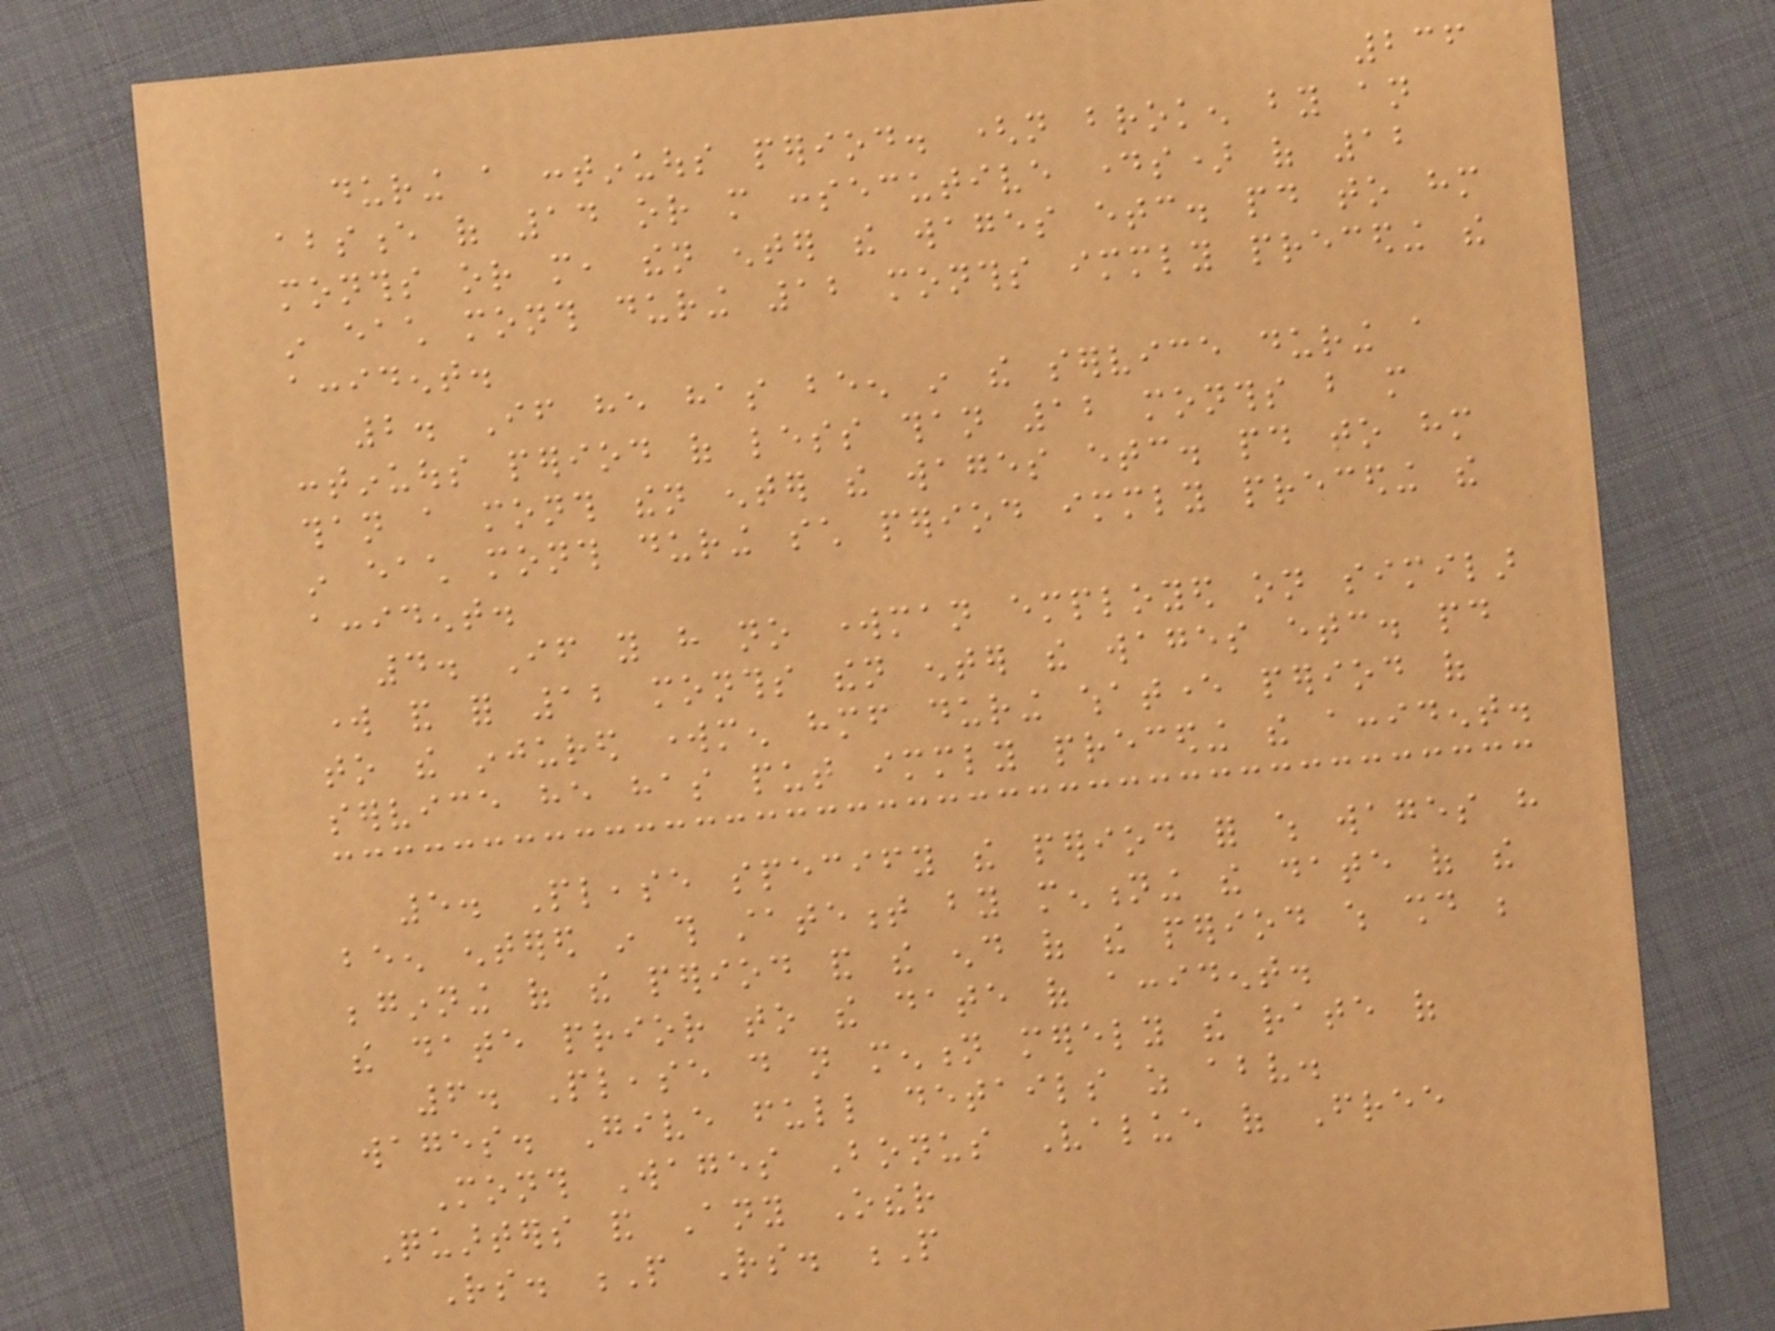236
during a continuous period. (not broken by an
absence of 14 or more consecutive days) of 12
months or more, then enter the wages etc. paid to him
in each month during 12 months immediately preceding the
accident.
2. If he has been in the service during a
continuous period of less than 12 months but more
than a month then enter the wages etc. paid to him
in each month during such period immediately preceding the
accident.
4. If you have no workman employed on similar
work and for 12 months then enter the wages etc. paid
to the injured workmen himself during whatever period of
service he has put immediately preceding the accident.
5. Please specify the period for which wages have
been entered in this statement by mentioning the date of the
beginning of the period and the end of the period which should be
the date prior to the date of accident.
6. Please do not mention merely the rate of
wages. Give full details as above.
Month Wages Bonus Value of Free
Quarters and Any Other
Rs. P Rs. P
